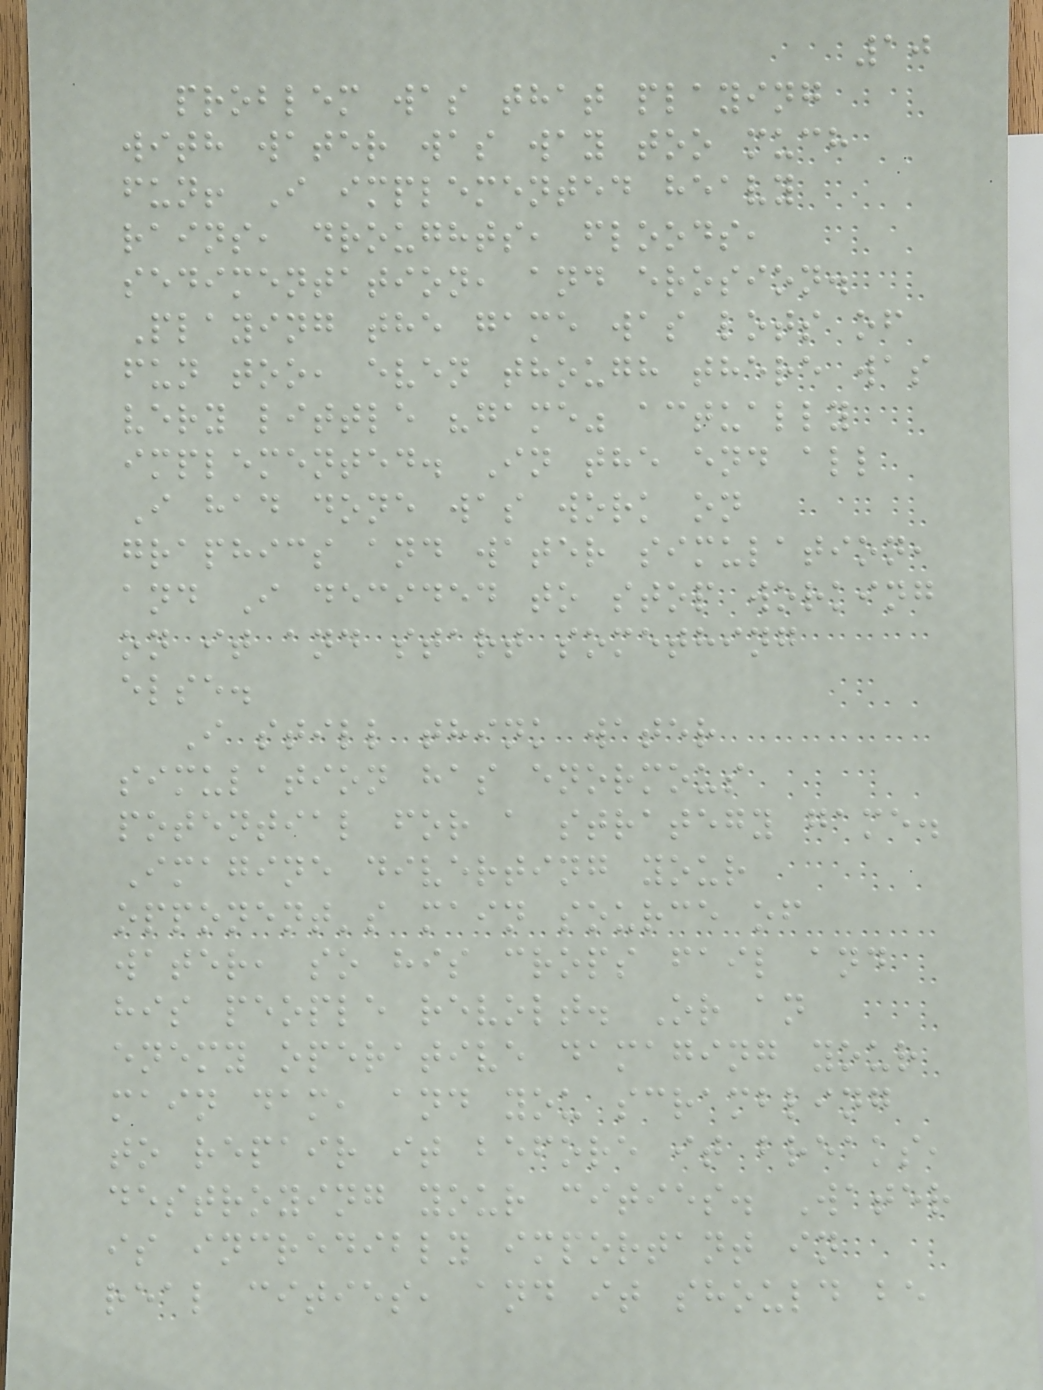10
problem was that playing
with water was way too much
fun! I implemented heavy
rains, droughts, floods,
sedimentation, and erosion.
Playing the game was lots of
fun too, even though there was
very little "game" actually
implemented. In the end all
I had done was work on
graphics and water simulation,
and I decided to stop working
on it and start something
else.
I still think water
simulation has enormous
potential for a strategy game.
Imagine diverting your
opponent's main source of
water, so his crops fail and
his people revolt. Or an
enemy operative damaging your
main dam, and you scrambling
to repair it before it breaks,
destroying your cities. Water
is incredibly important in
real cities, and it should be
